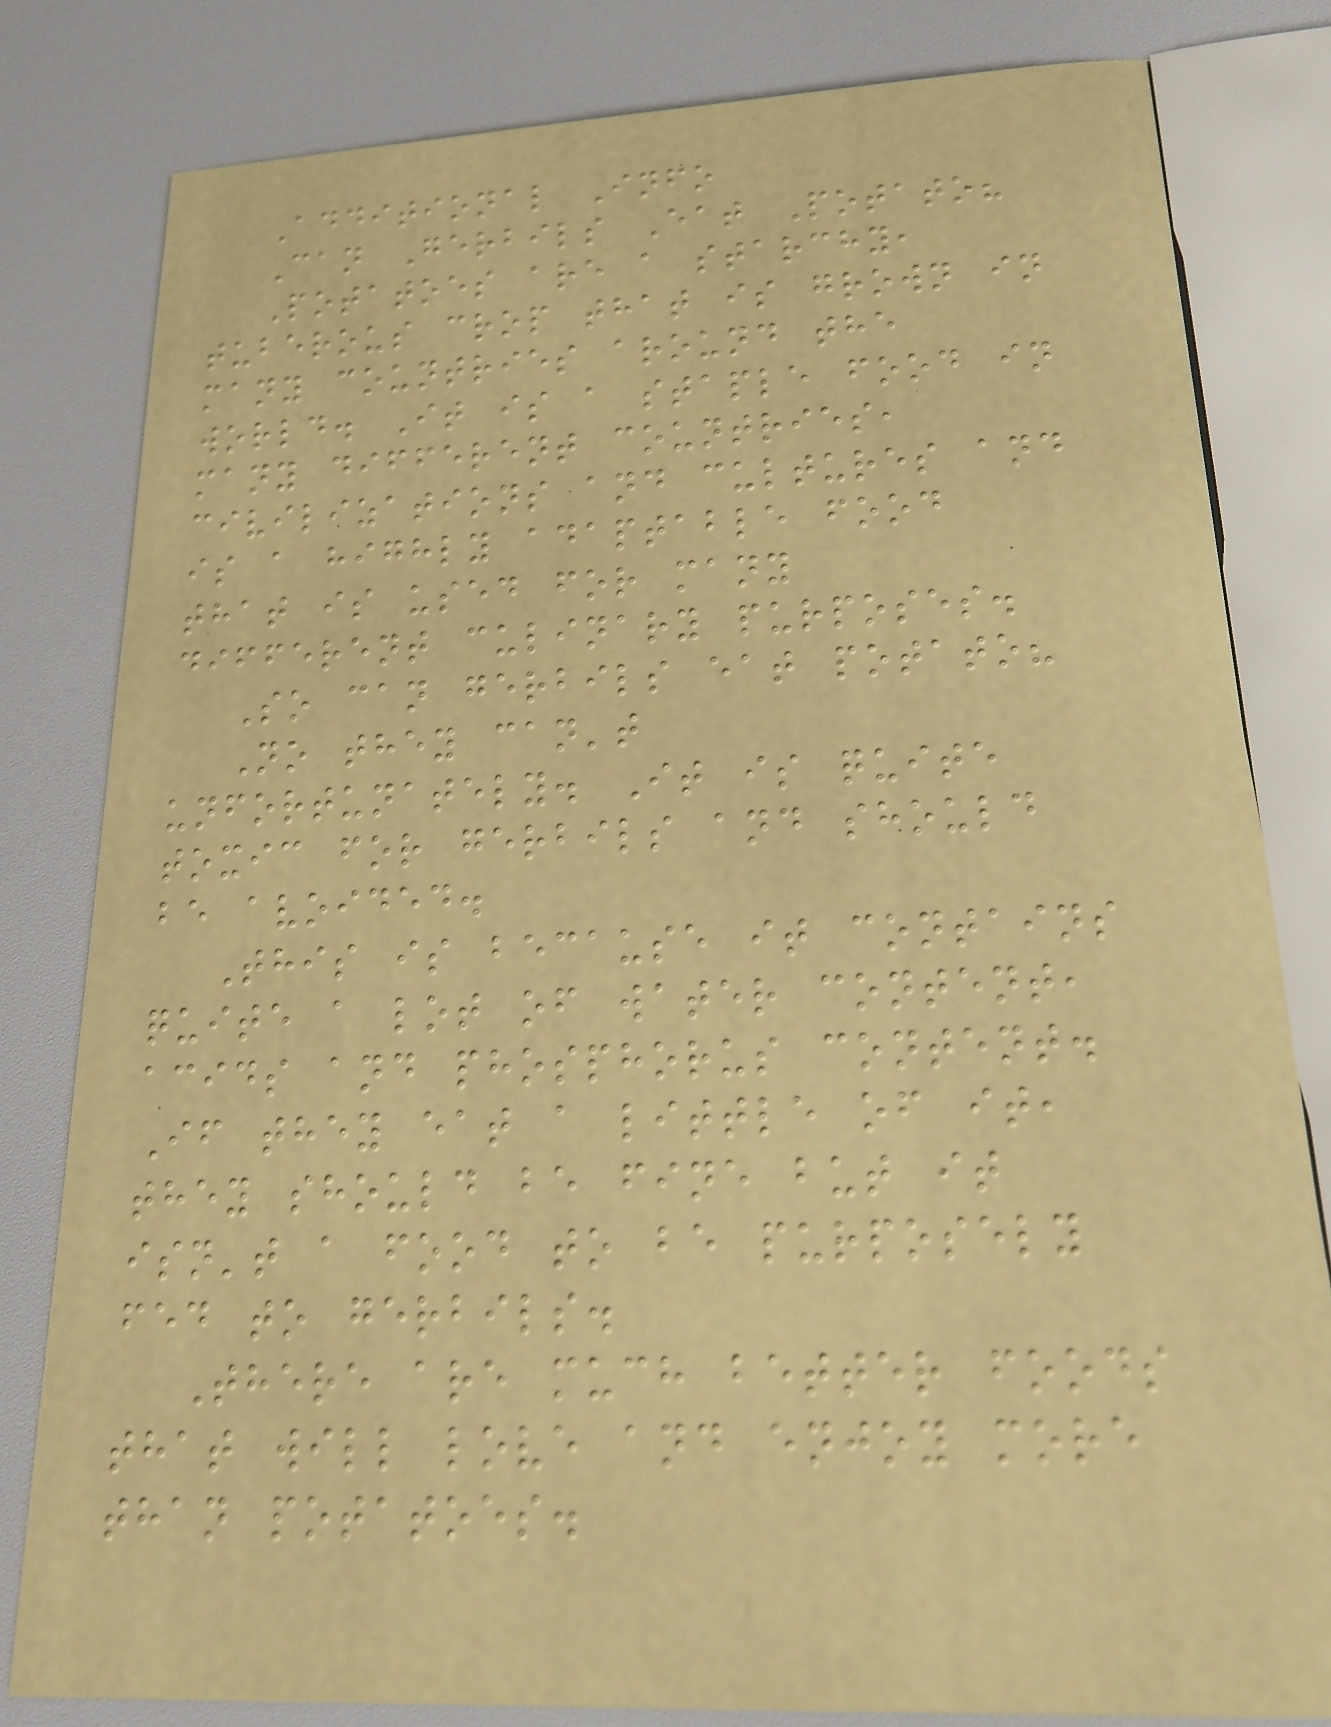Additional Info
Can Gerbils Eat Potato?
Potatoes are a starchy,
tuberous crop that is grown in
many countries around the
world. It is a staple food in
many different countries,
civilizations and cultures and
is a highly adaptable food
that is used for many
different culinary purposes.
So can gerbils eat potato?
No they can't
unfortunately. It is quite
toxic for gerbils and should
be avoided.
This is because it contains
quite a lot of water content,
acids and phosphorus content.
If they eat a little of it,
they should be fine but it
isn't a food to be purposely
fed to gerbils.
There are much better foods
that will love and enjoy more
than potatoes.
